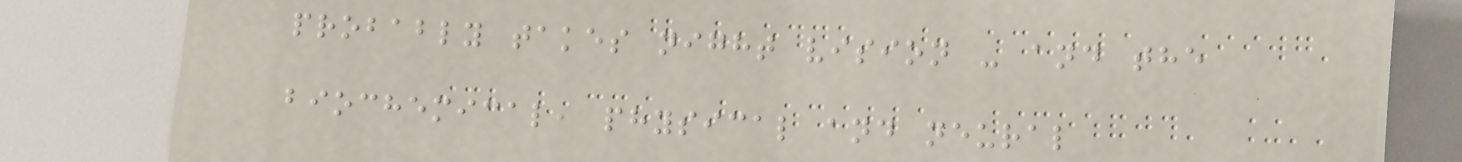probably takes night vision - and the
biochemical, physical and neural
